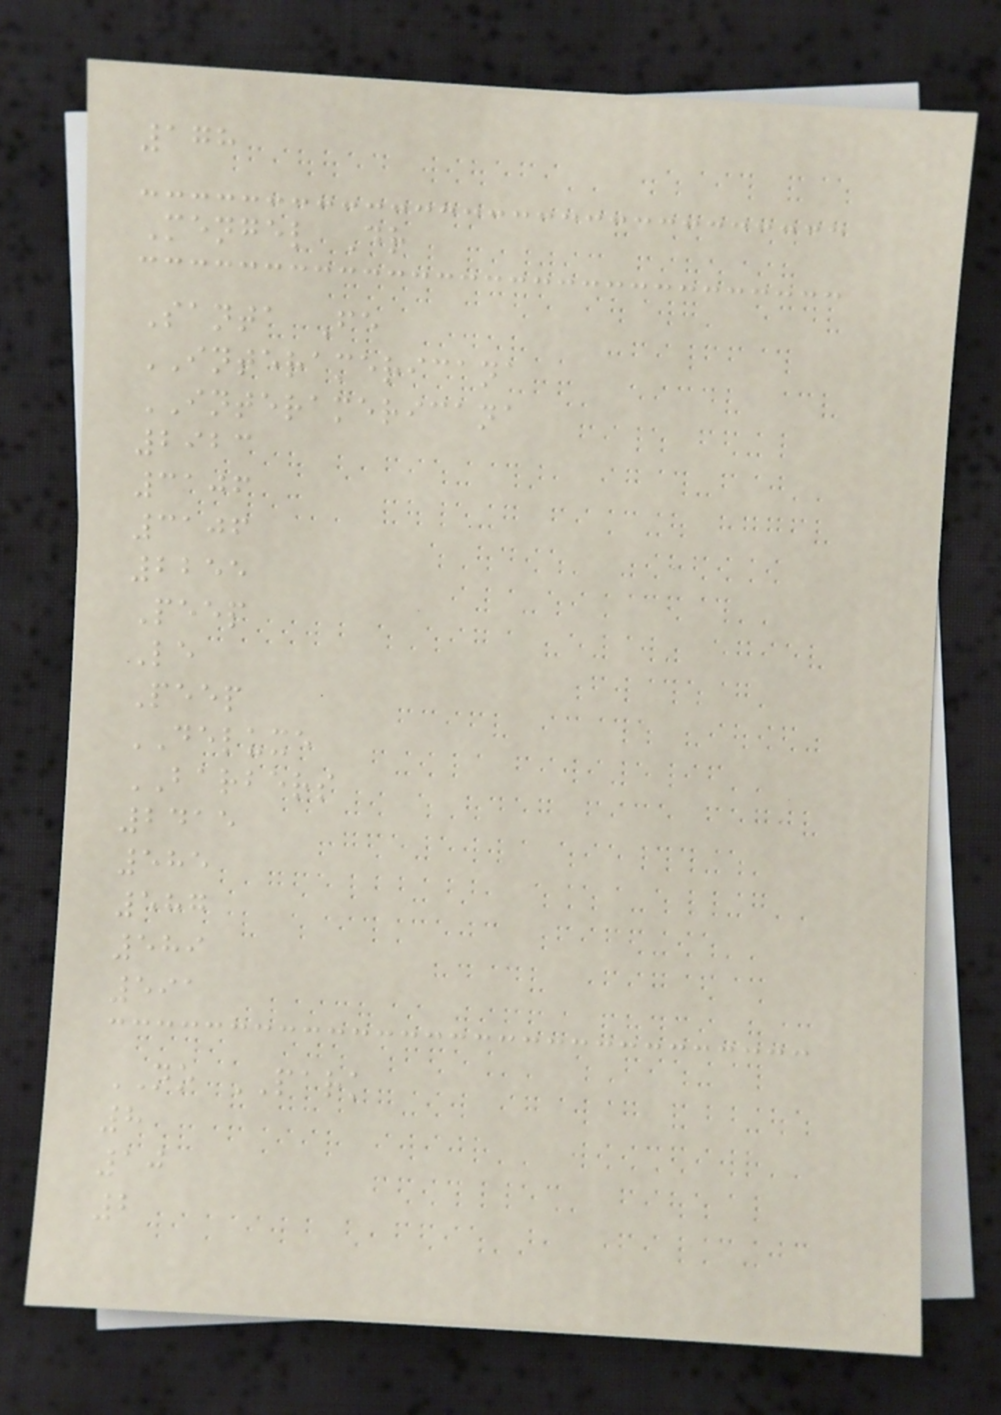178
Mengel Dr
Santa Fe
INTERAMERICANA
INTERAMERICANA
2923
3106
3106
2255
Peep
Le
Peep
DELUXE
BARBERS
2415
585
587
589
591
NO PARK
8
10
2
